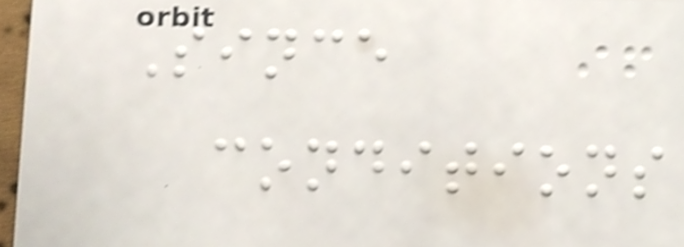Since
conditions
